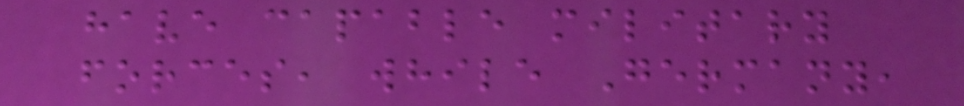have capable military
forces, while Germany,
